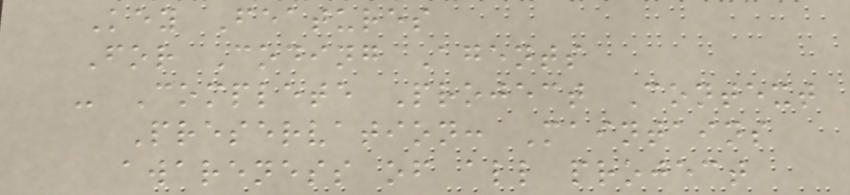Key Features
For Coding Agents
- Complete Project Context
Preservation: Maintains
awareness of all project
